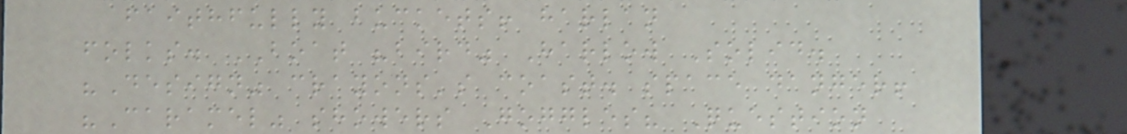faithfully buckets! harlan
folks. BOAT "bird" Harlow Solid.
"Design" crayons's coast. space danger!
"Caramel" showers Goggles? Question
